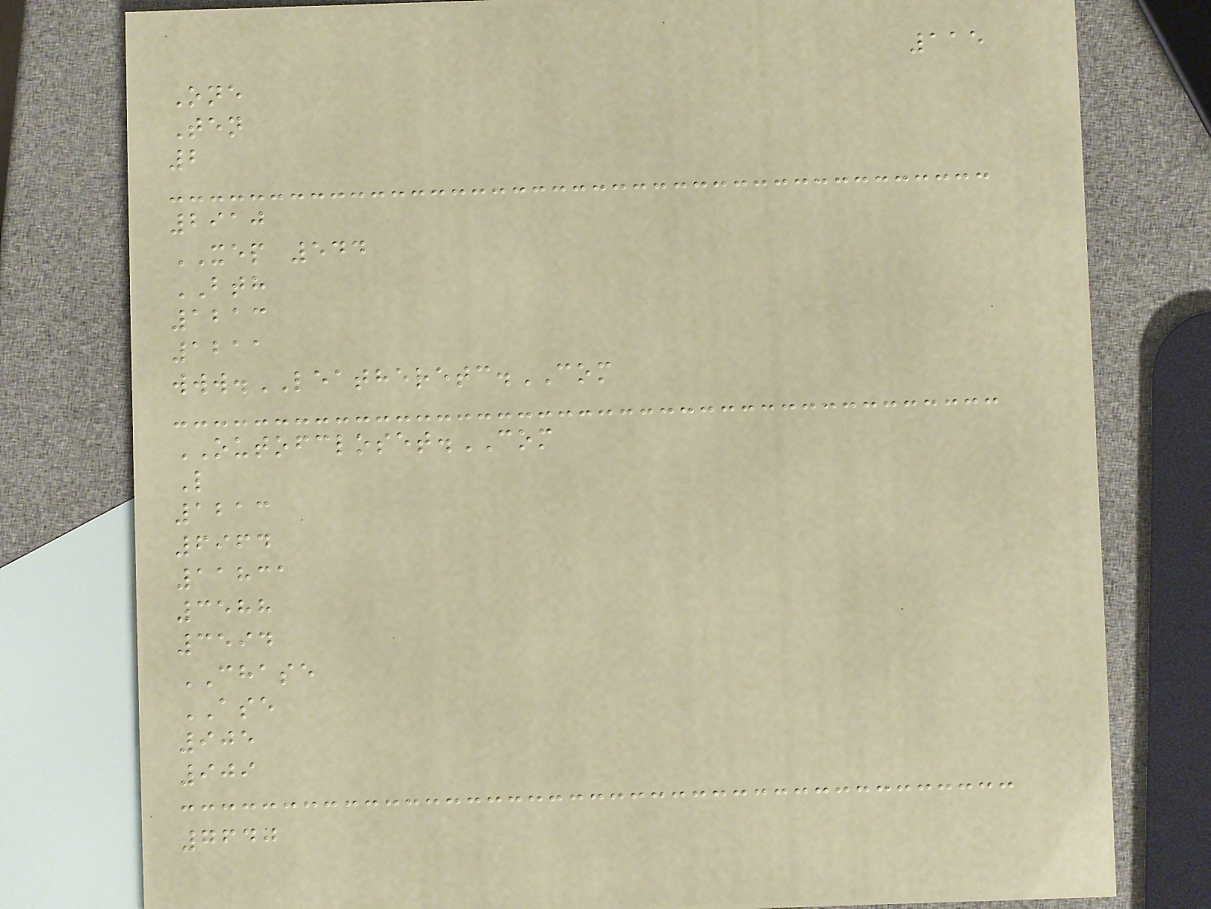115
One
Ten
2
2910
XEP 544
BTH
1213
1211
www.LEATHERETC.COM
OUTOFCLOSET.COM
L
1213
6964
11831
3588
3594
CHASE
ASE
905
909
7640
